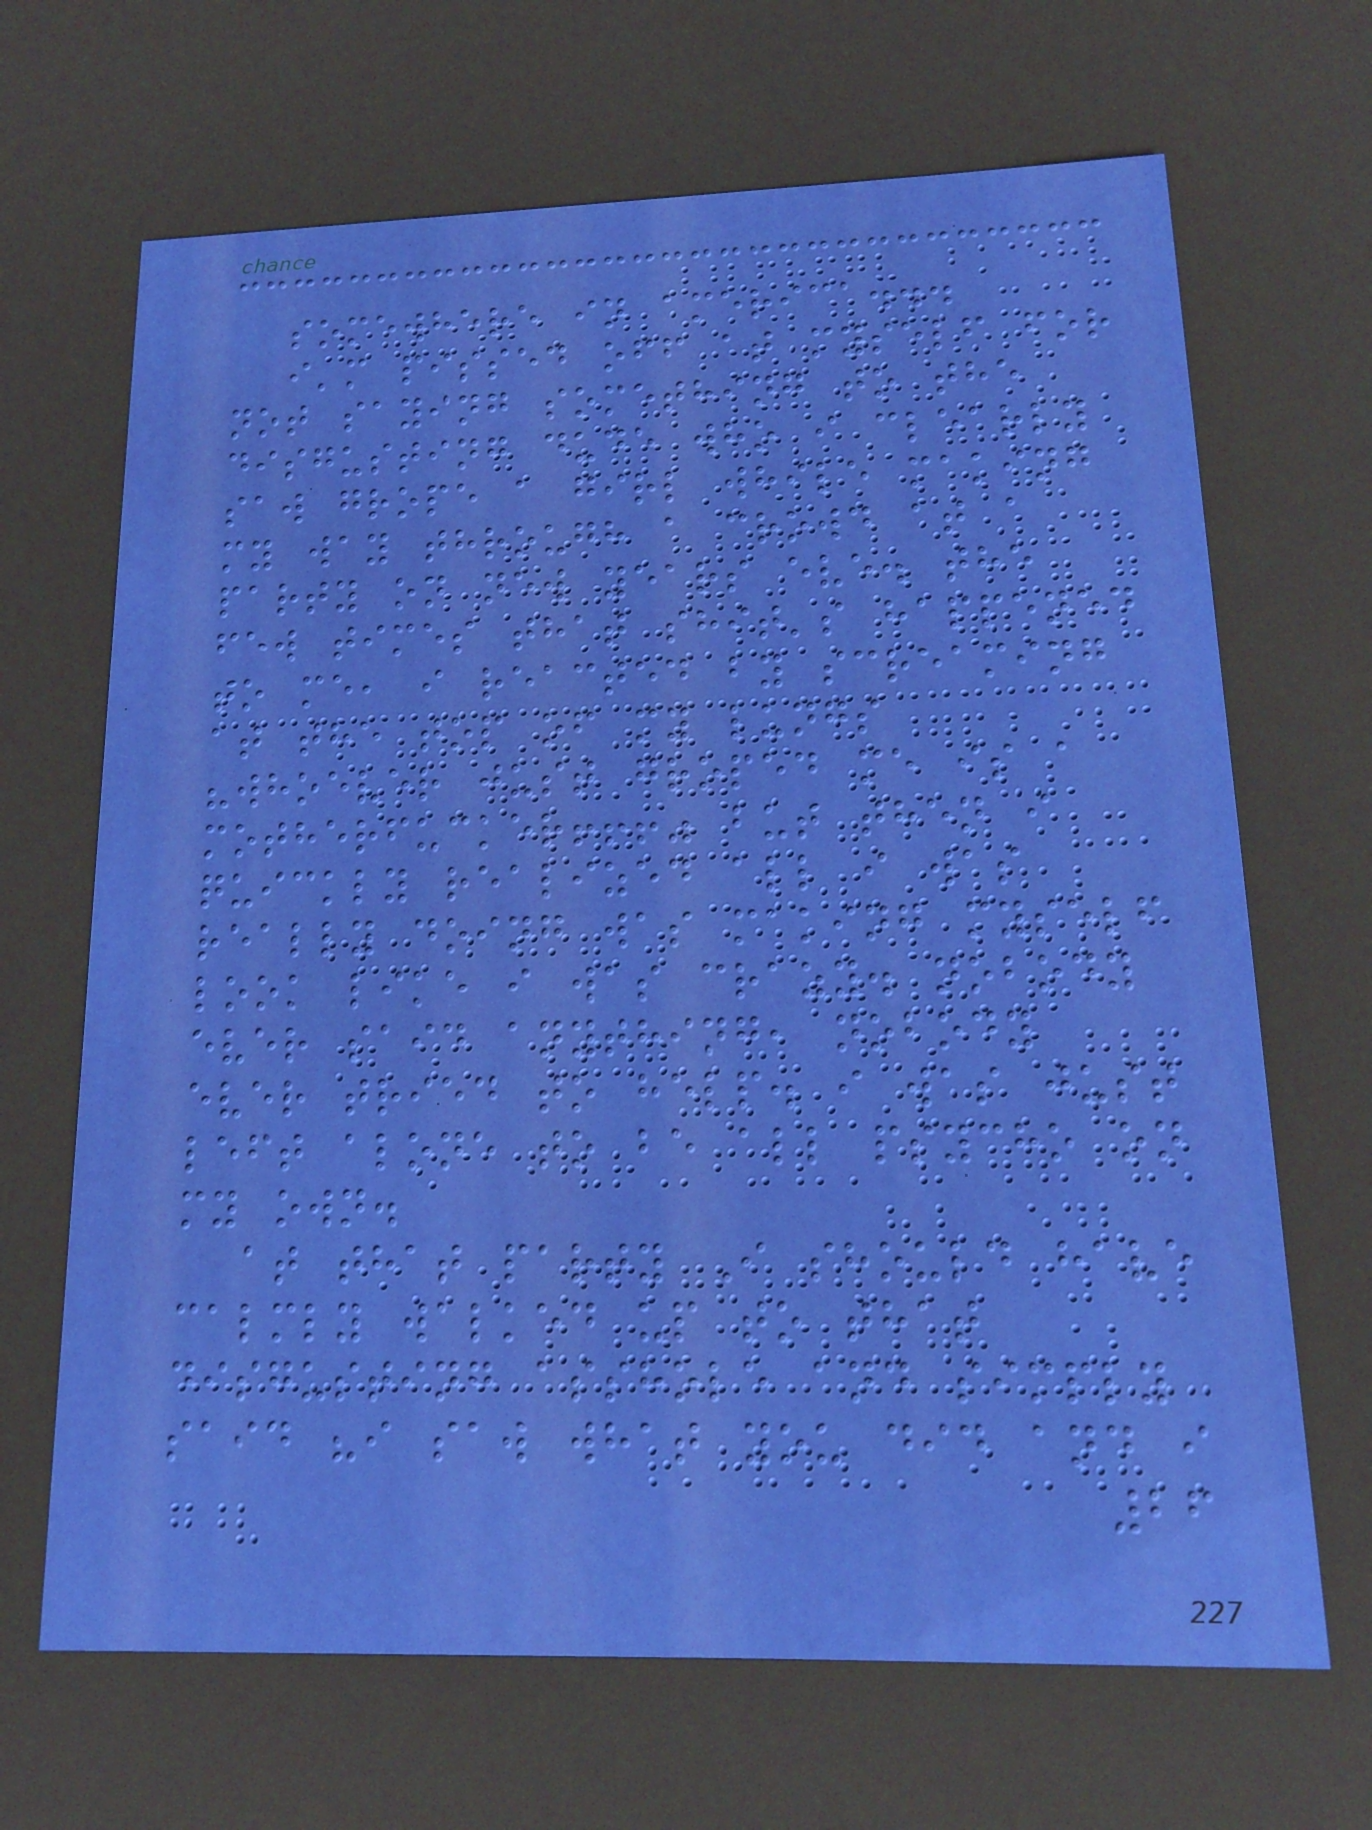somewhere in america...
i'm pissed off at myself for
not saying something to the
disgusting dude who i clearly
saw grope a girl while making
my way through a crowd at a
party on new years eve. the
few times that shit's happened
to me, i reacted by screaming
at the top of my lungs
"whoever just groped me is a
motherfucker!!!" but then i
quickly realized all i was
really doing was making myself
look like i was crazy. nobody
ever said anything, nobody
ever tried to help. i was just
left alone to be all psycho on
my own.
at that party I should have
calmly walked up to that
disgusting asshole and simply
said "i saw what you did and i
26
